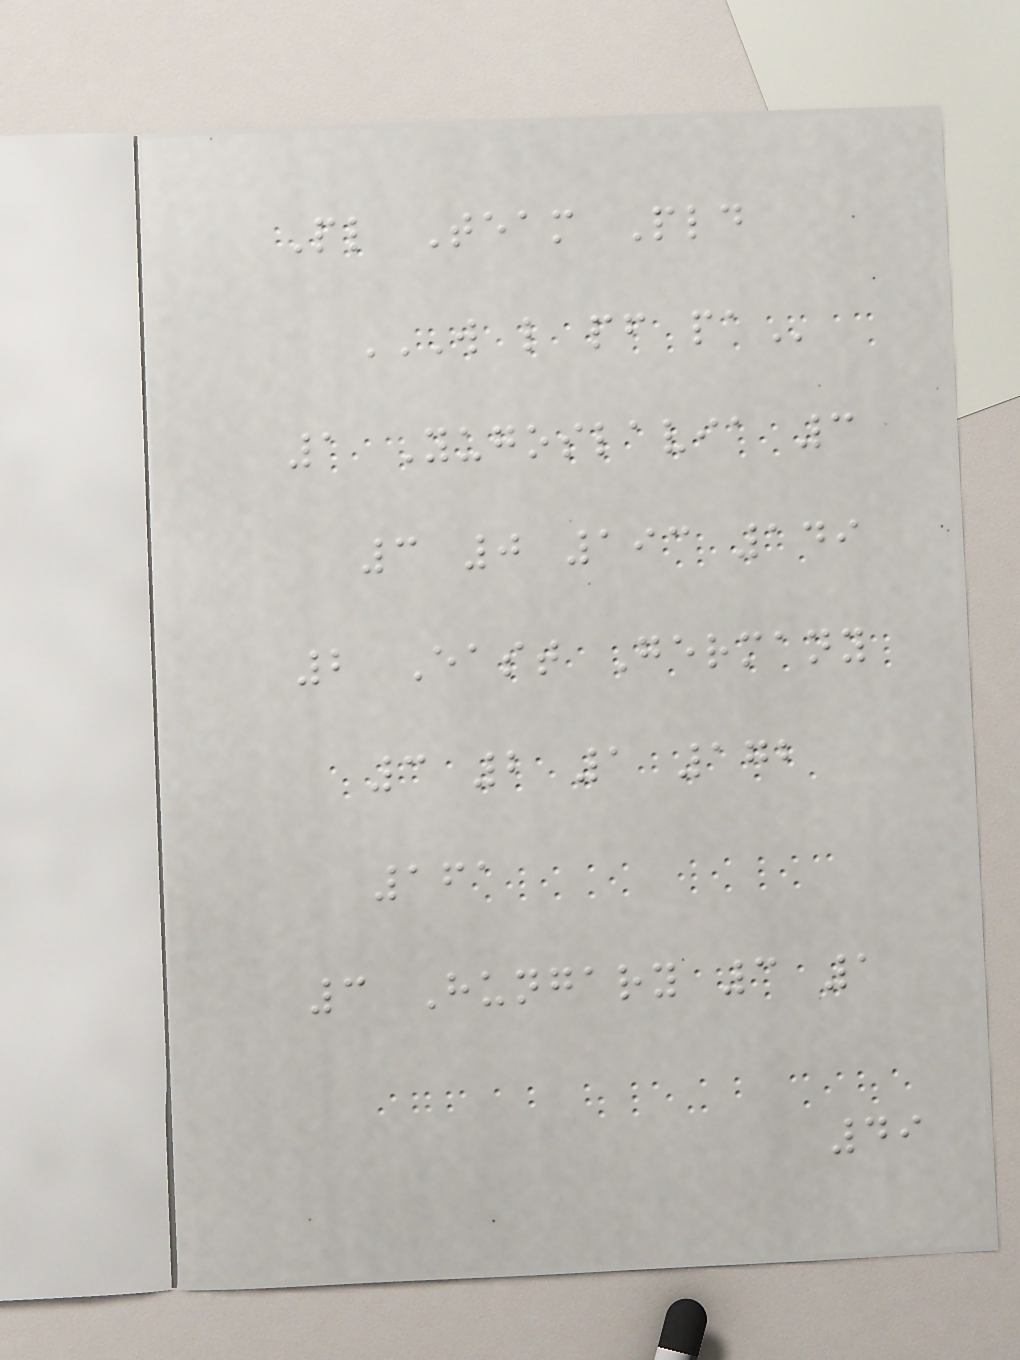Pl Team Pld
W L PF PA
1 Yugoslavia 3
3 0 193 149
2 East Germany
3 2 1 172
161
3 Hungary 3 1
49
